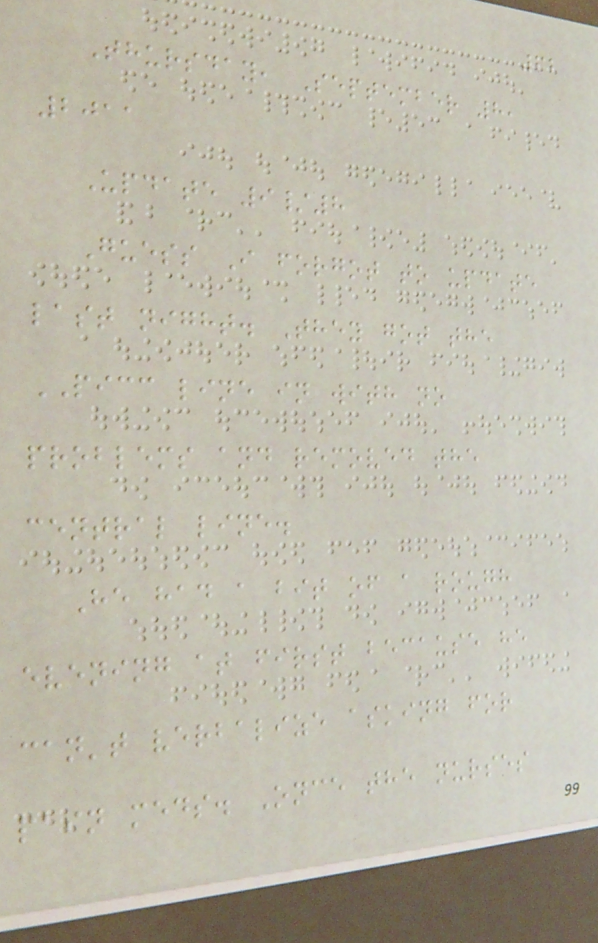62
Thursday, September 8,
2011
Update 9/8
Guess I forgot to update
last night. They got the
PICC line in with no
problems and removed the
central line.
He had a bit of a rough
evening at first because he
can't verbalize asking for
pain meds. Once the nurses
